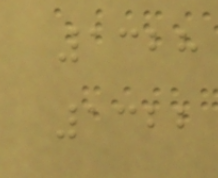1328
1322
